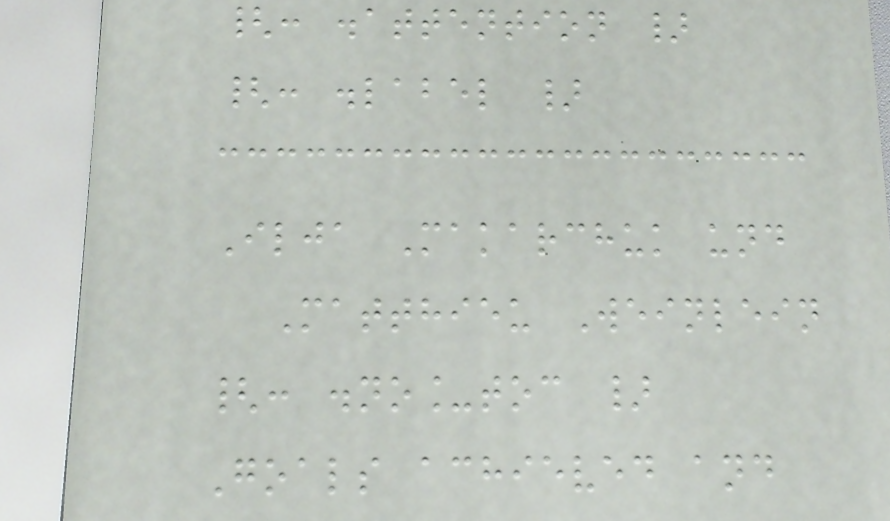{: .attention }
{: .label }
Ilja Makarchuk und
Matthieu Weinlein
{: .no_toc }
Goals achieved and
